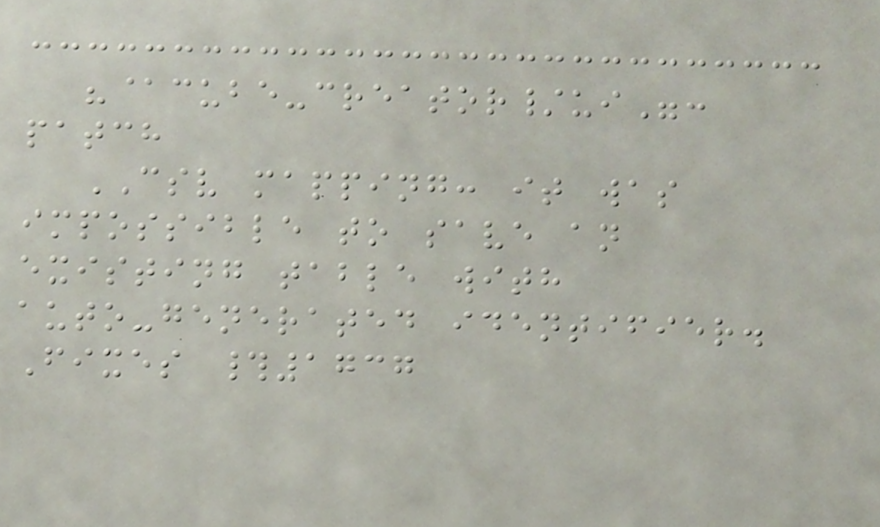"@cube-creator/ui":
patch
CSV mapping: it was
impossible to save an
existing table with
auto-generated identifier.
Fixes #1737
